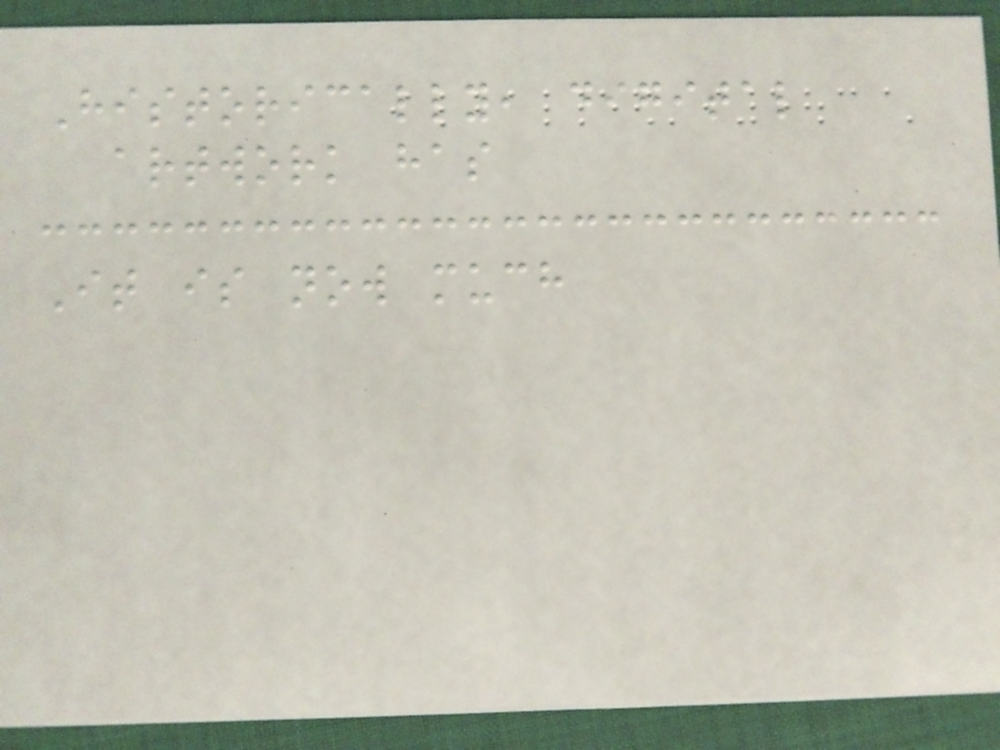Historically, digital
artwork has
It is now much
